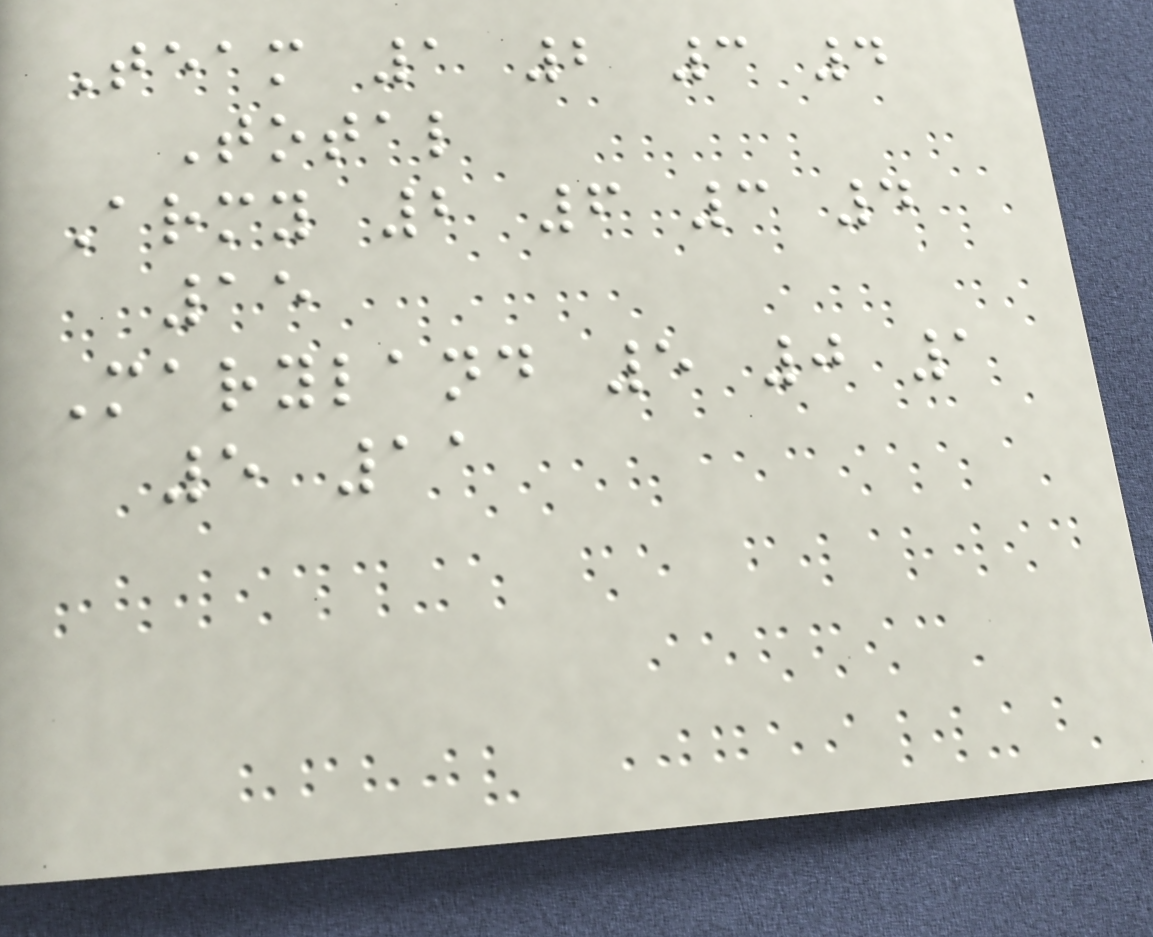Team 1 2 3 4
Total
Army 2 6 3 4
15
Maryland 5 0 1
5 11
